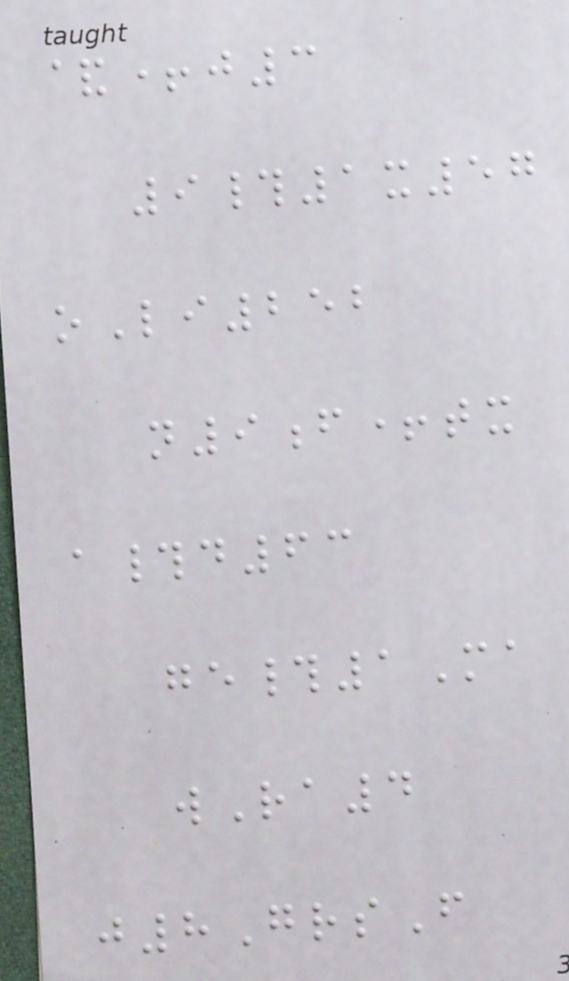&+j3
9#1x57
oLi252
n9f+tx
a#d63
ge#1Ma
wRa4
j8GrsF
